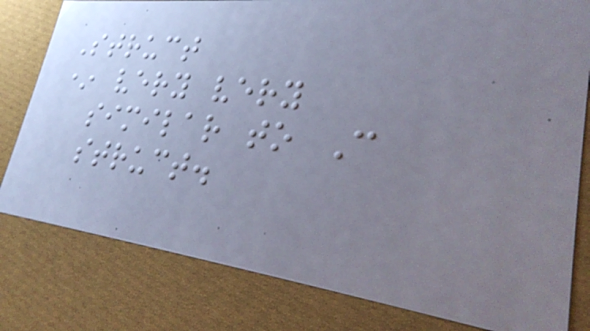Struct
* very very
similar to C
struct.
